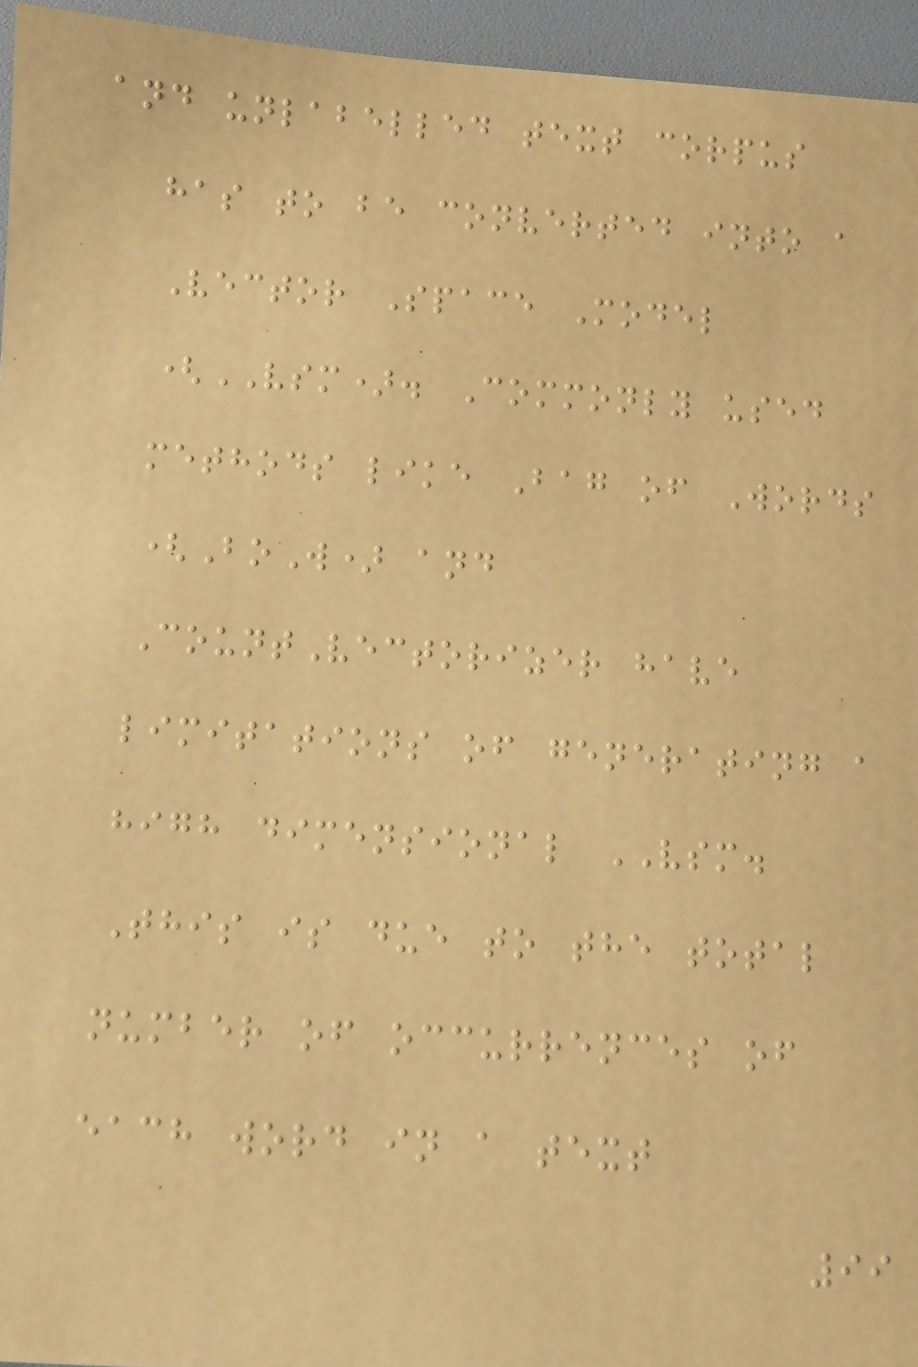and unlabelled text corpus
has to be converted into a
Vector Space Model
(VSM). Commonly used
methods like Bag of Words
(BoW) and
CountVectorizer have
limitations of generating a
high dimensional VSM.
This is due to the total
number of occurrences of
each word in a text
99
